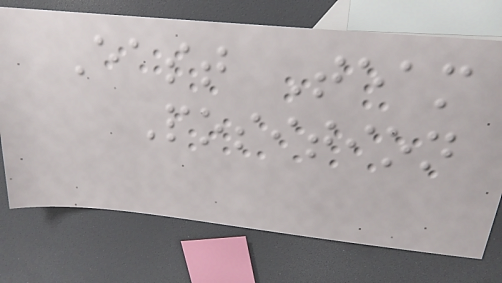East Team
Position
